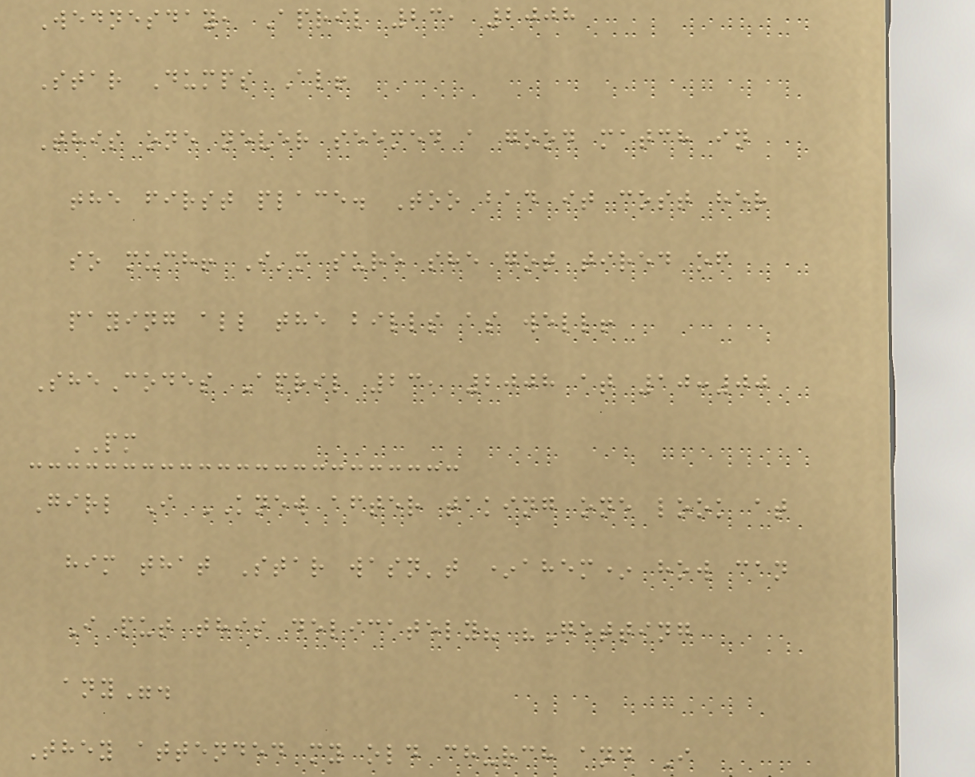Wednesday, April 23, 2008
Star Dumps Al!
This one never seemed a good match in
the first place. Too bad it cost her
so much! I'm sure she got tired of
paying all the bills as well!
SheCodes April 23, 2008 at 10:00
PM
Girl I KNEW after taking one look at
him that Star wasn't *ahem* how can
I put this delicately? "Getting
any".
They attended my old church and I
